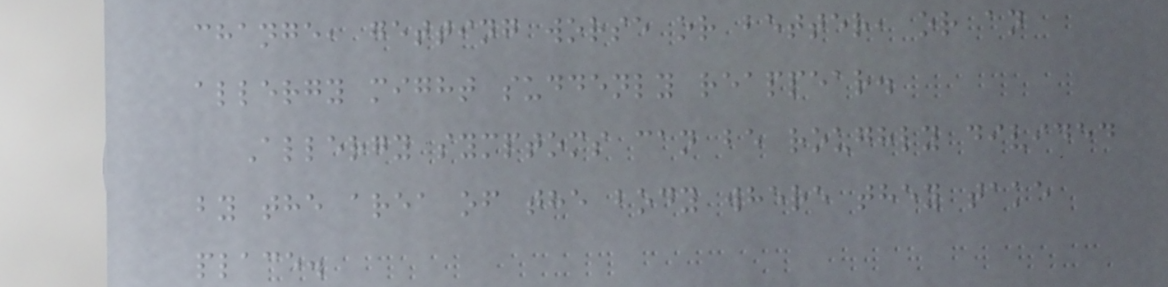change, getting worse or better, or an
allergy might suddenly reappear.
Allergy symptoms can be roughly divided
by the area of the body where they take
place.
